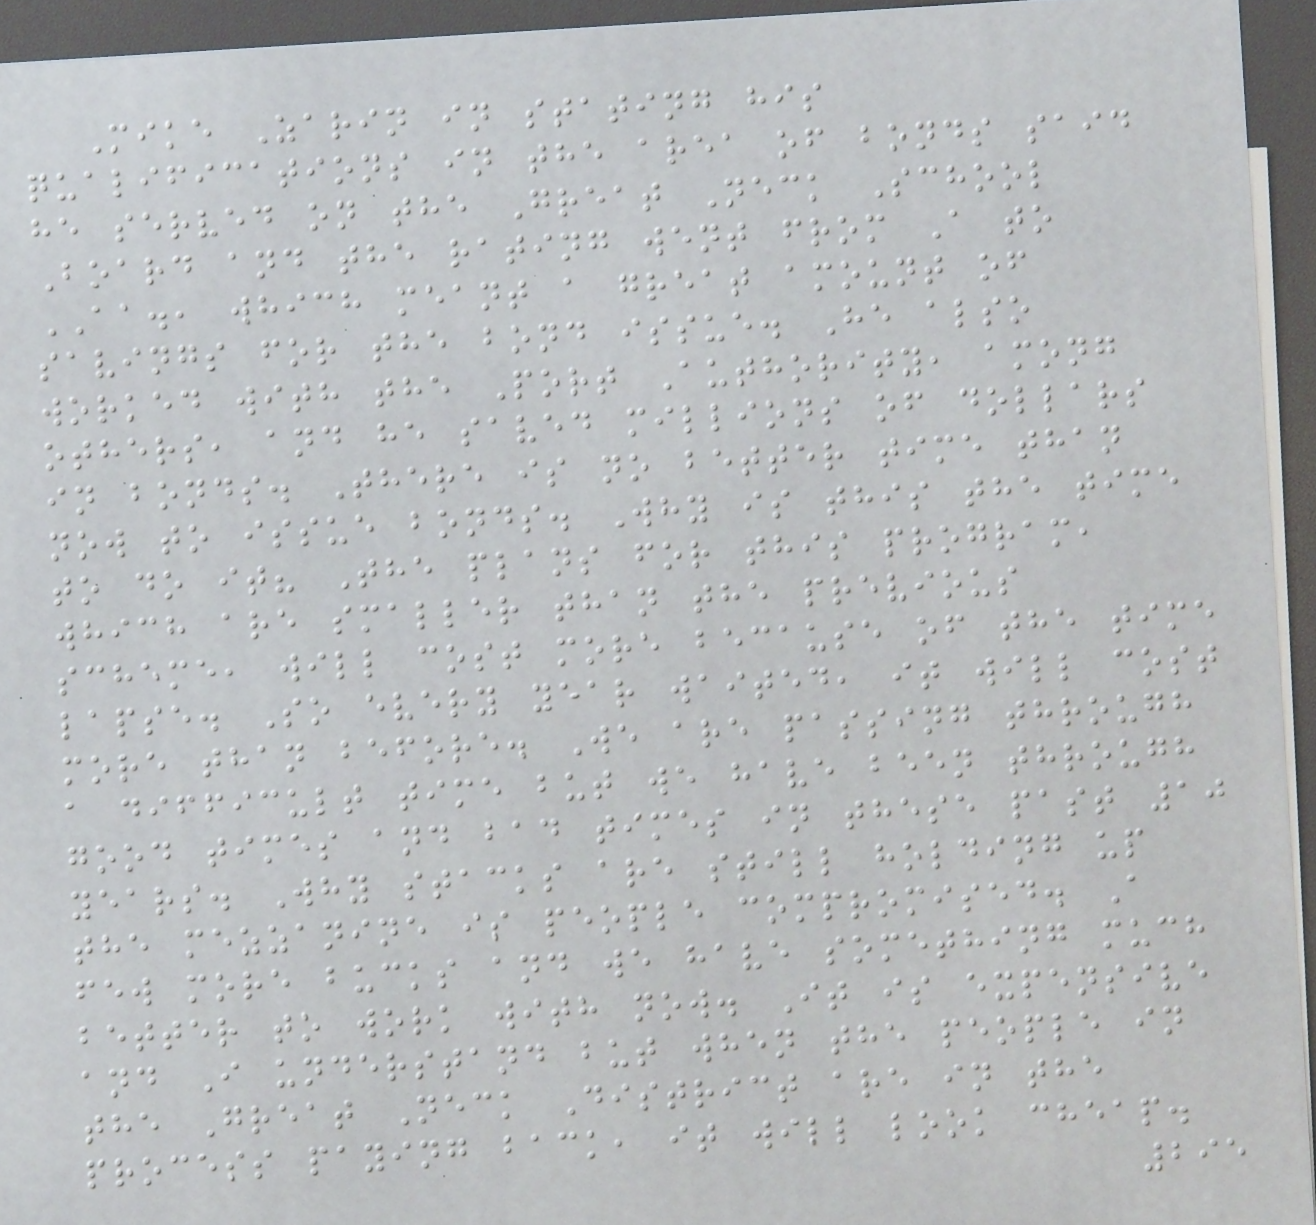Mike Zarin in stating his
qualifications in the area of bonds said
he served on the Great Neck School
Board and the rating went from A to
AA., which meant a great amount of
savings for the bond issue. He also
worked with the Port Authority, among
others, and he saved millions of dollars
in bonds. There is no better time than
now to issue bonds. Why is this the time
to do it? The plans for this program,
which are smaller than the previous
scheme, will cost more because of the time
lapse. So every year waited, it will cost
more than before. We are passing through
a difficult time but we have been through
good times and bad times in these past 10
years. Why stacks are still holding up
the mezzanine is people compromised. A
few more bucks and we have something much
better to work with now. It is expensive
and I understand but when the people in
the Great Neck District are in the
process paying back, it will look cheap.
295
